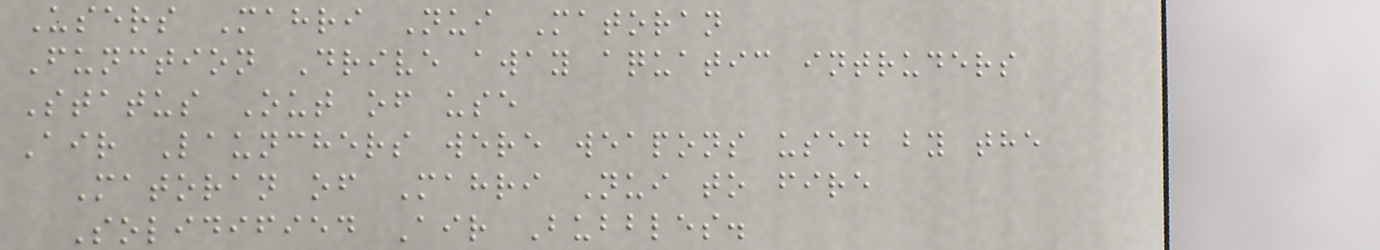Users Mahri Nui Matoran
Function Drive away aquatic intruders
Status Out of use
Air Launchers were weapons used by the
Matoran of Mahri Nui to fire
Solidified Air Bubbles.
